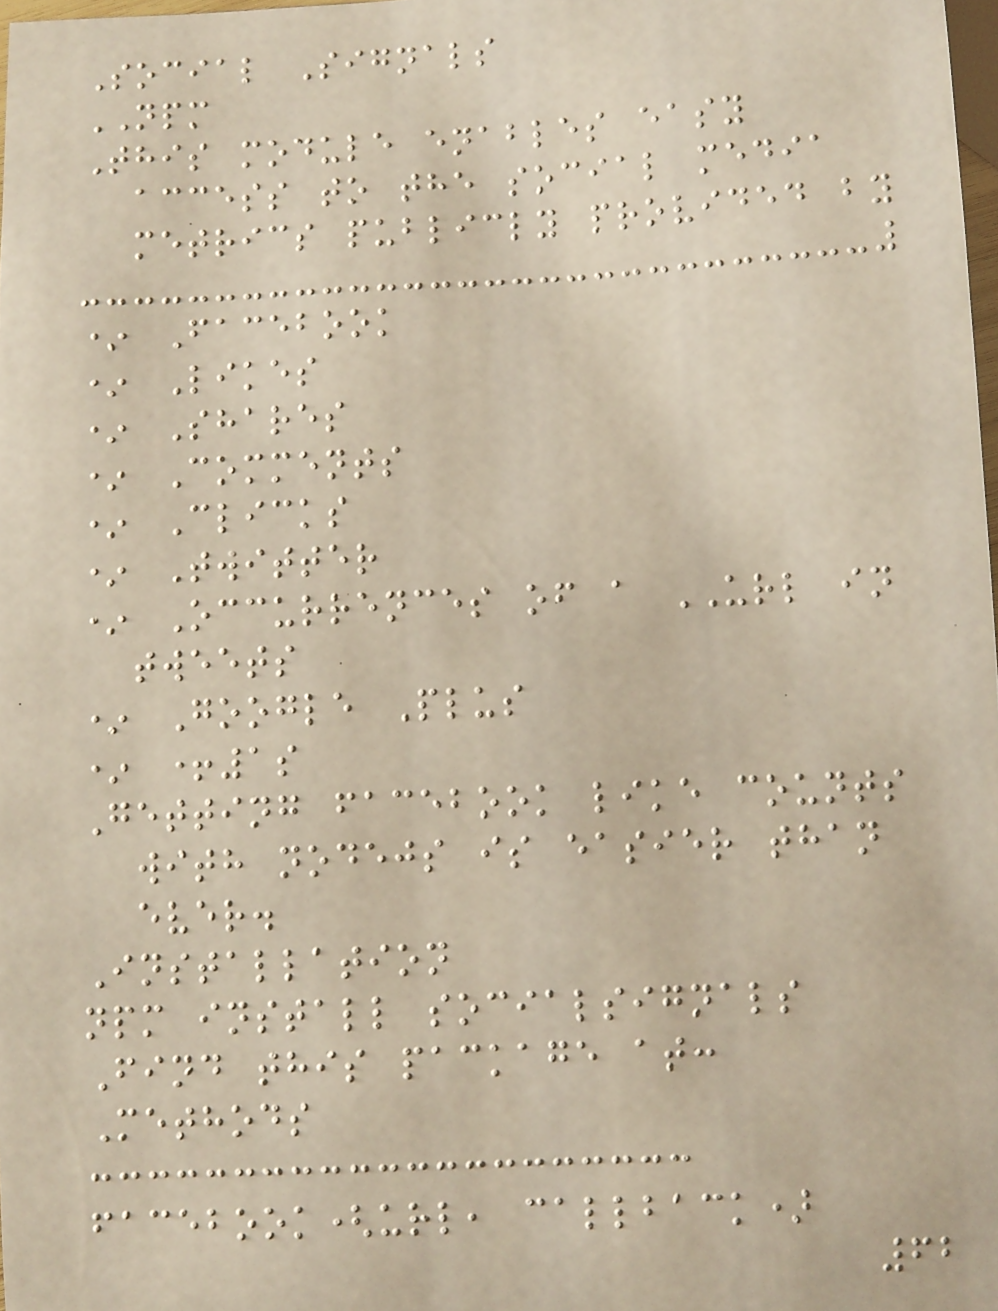Social Signals
NPM
This module enables easy
access to the social media
metrics publicly provided by
* Facebook
* Likes
* Shares
* Comments
* Clicks
* Twitter
* Occurrences of a URL in
tweets
* Google Plus
* +1s
Getting facebook like counts
with nodejs is easier than
ever.
Installation
npm install socialsignals
Find this package at:
Methods
facebook(url, callback)
62
